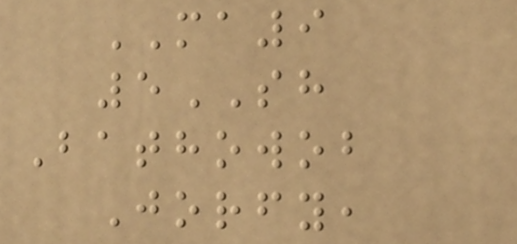MA9
5SH
Bathowob
Jorfy,
